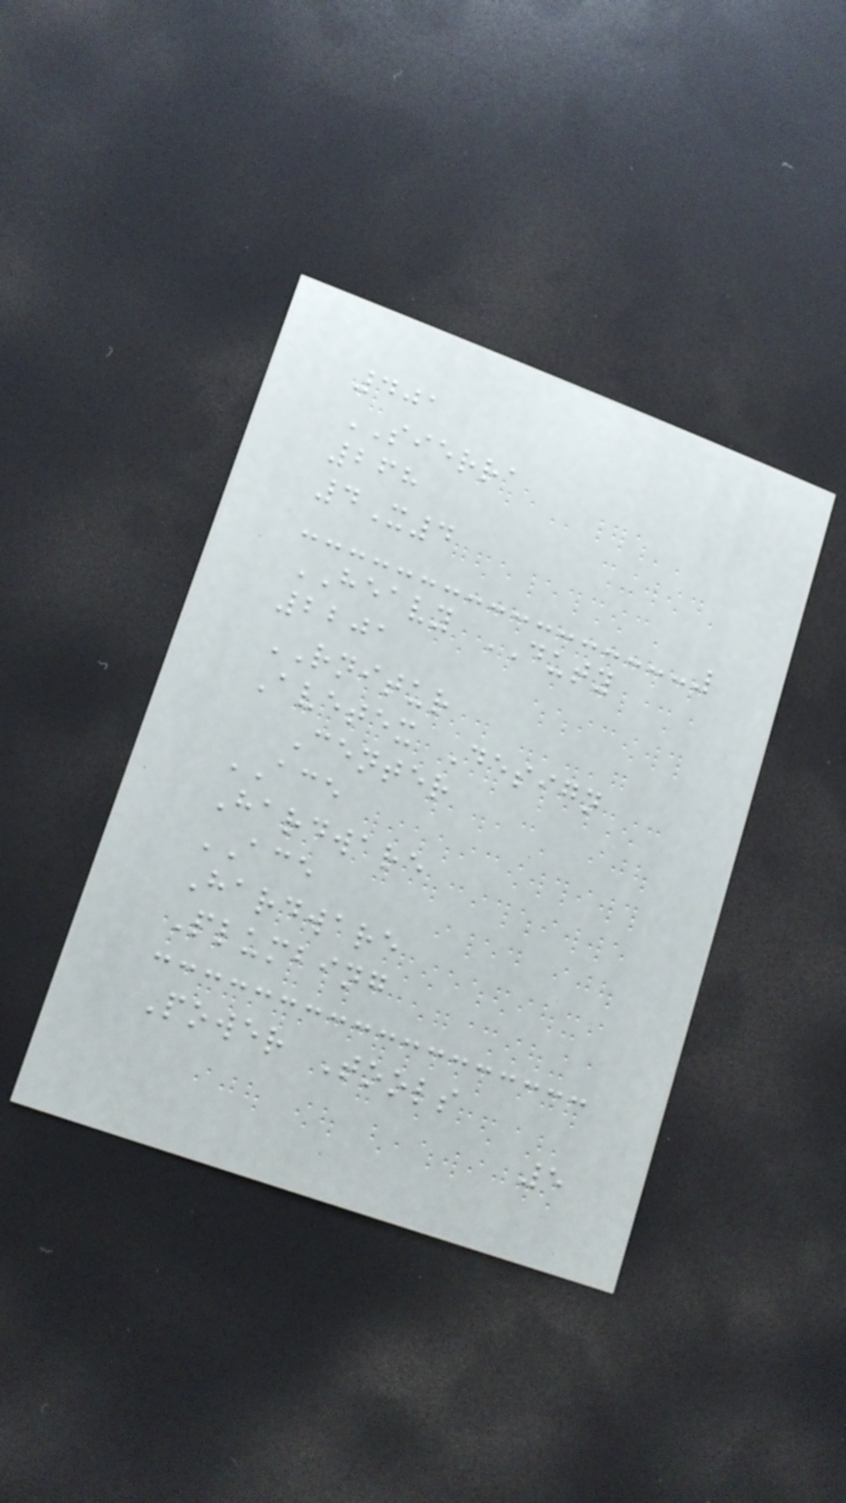401
SIERRA
268
4X4
HEAVY DUTY
2201
RNITUR
Avetex Design
Center
ACE
Hardware
ACE
Hardware
Plumbing
Power Tools
5
